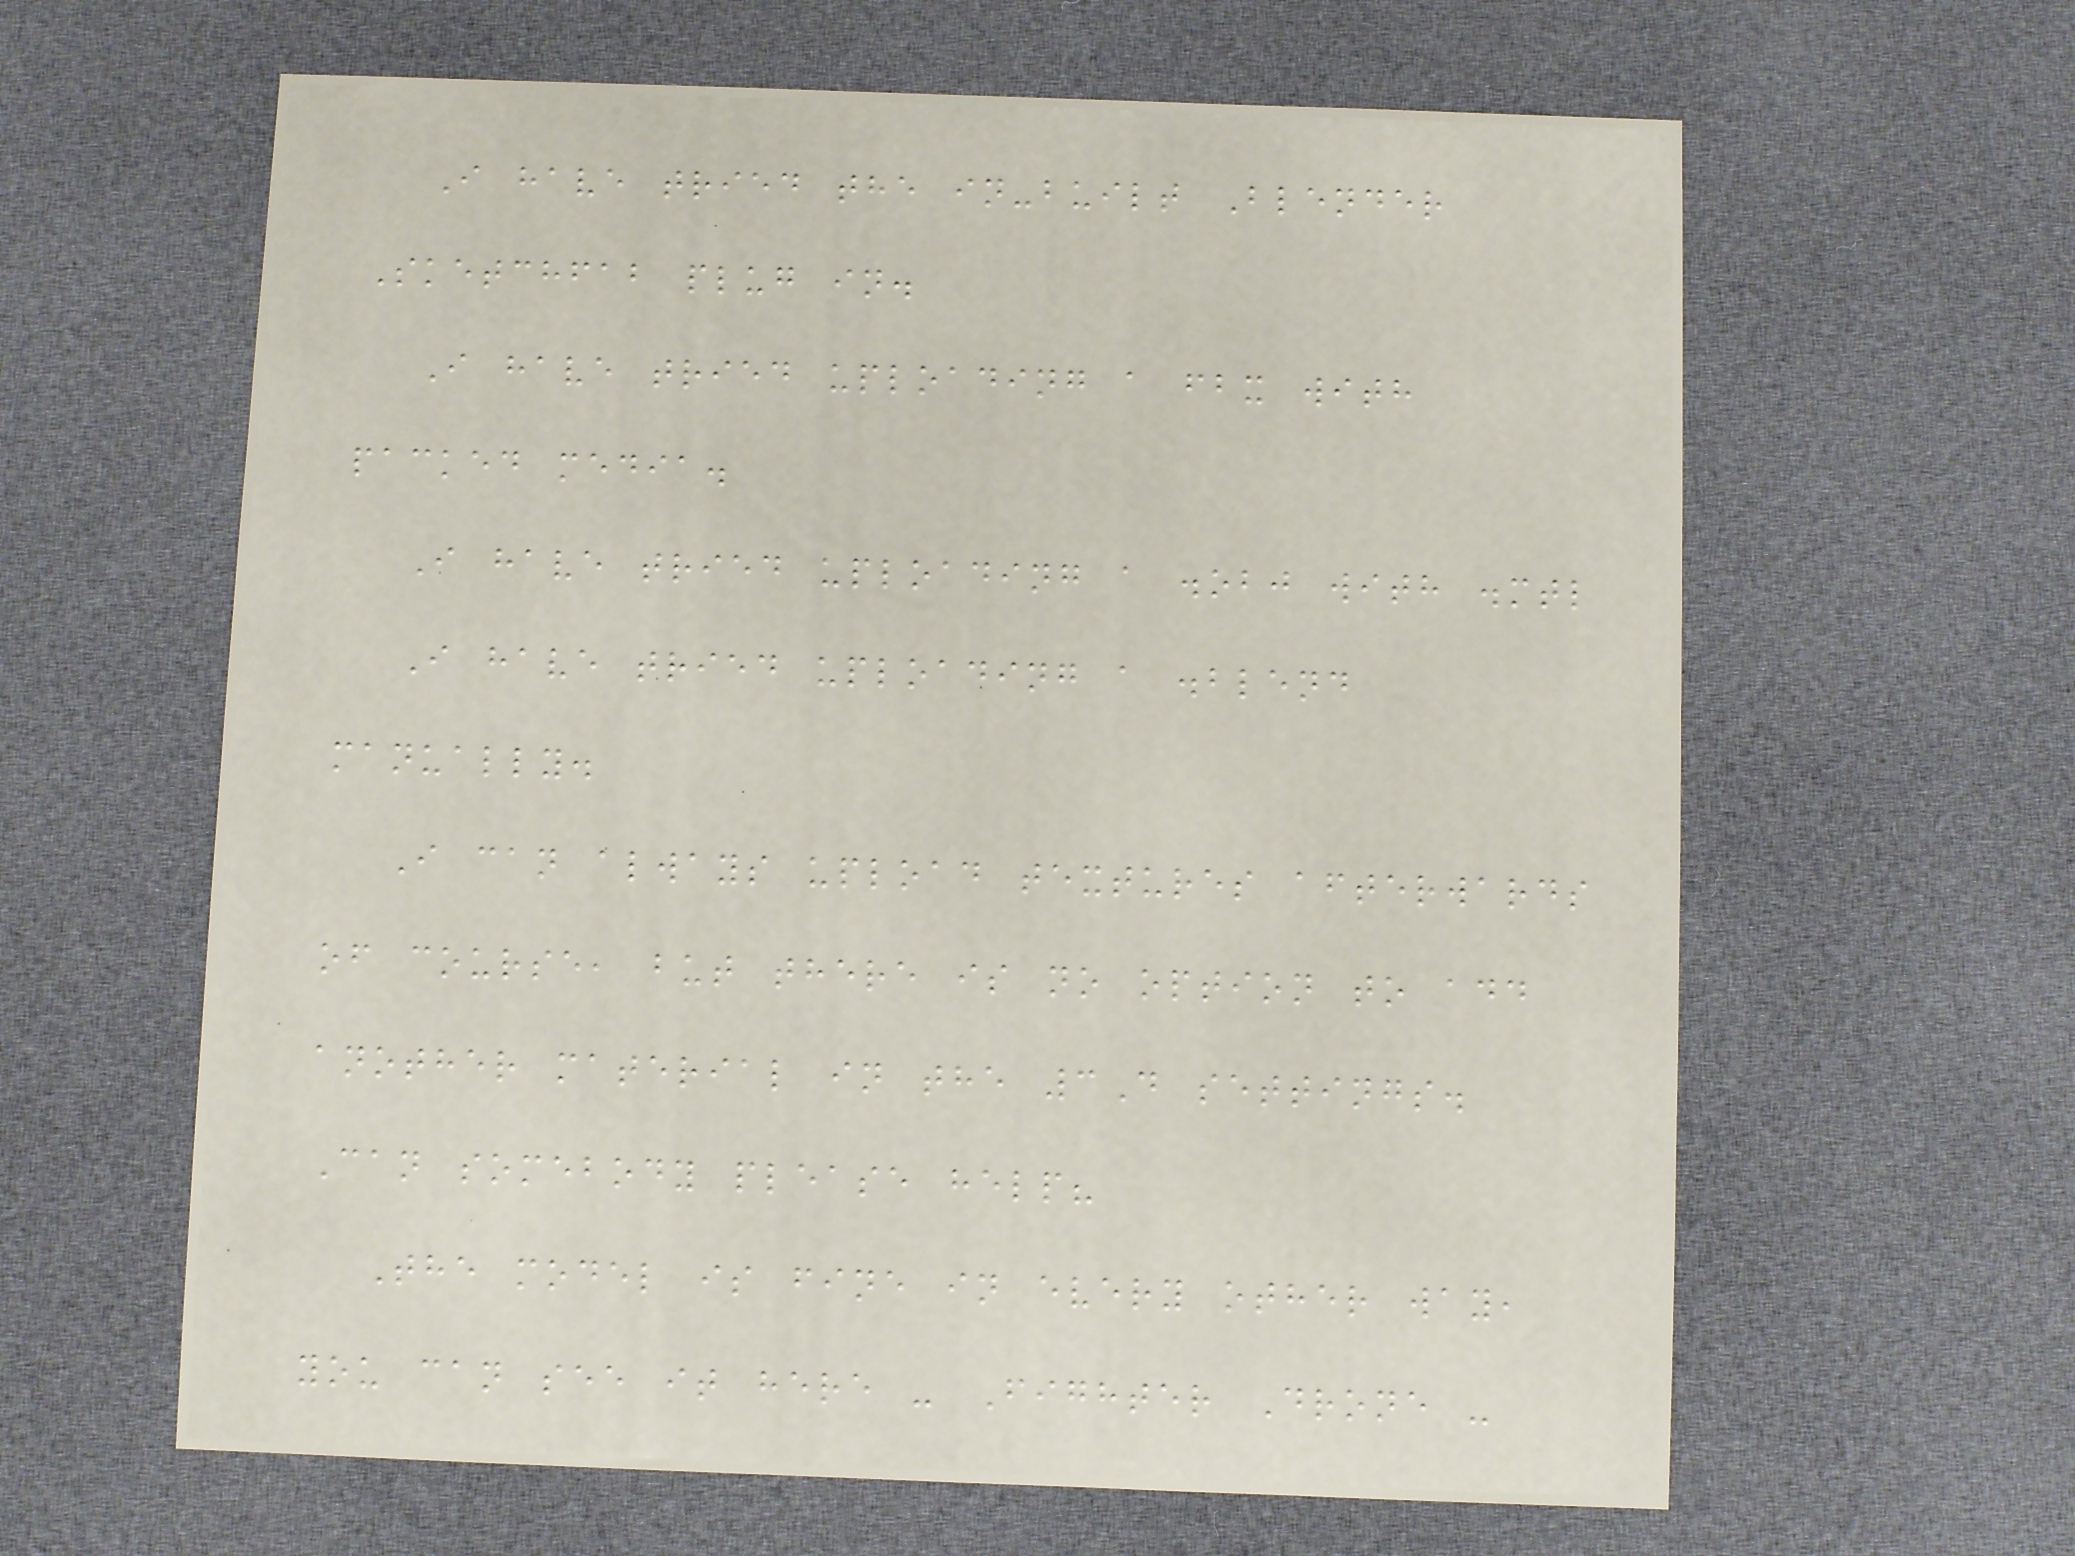I have tried the in-built Blender
Sketchfab plug in.
I have tried uploading a fbx with
packed media.
I have tried uploading a .obj with .mtl
I have tried uploading a .blend
manually.
I can always upload textures afterwards
of course, but there is no option to add
another material in the 3D settings.
Can somebody please help?
The model is fine in every other way,
you can see it here - Fighter Drone -
